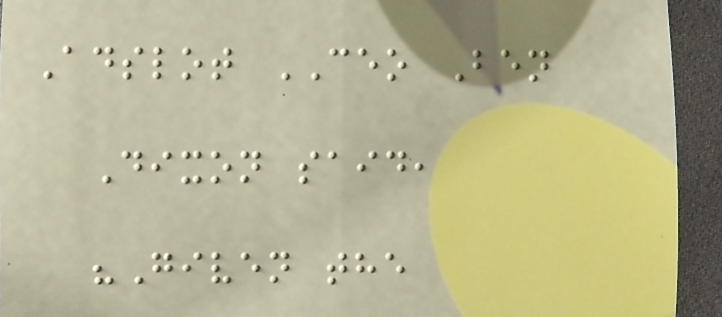Adslot CEO Ben
Dixon said,
"Given the
